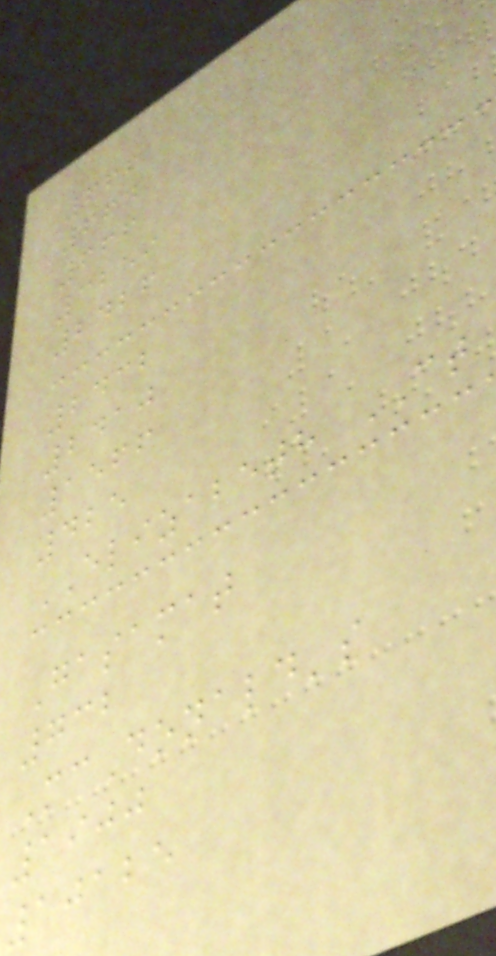666
664
666
3259
2426
2432
2410
1566
425
ELIZABETH CT
Gasamat
732
McDonald's
1900
10125
